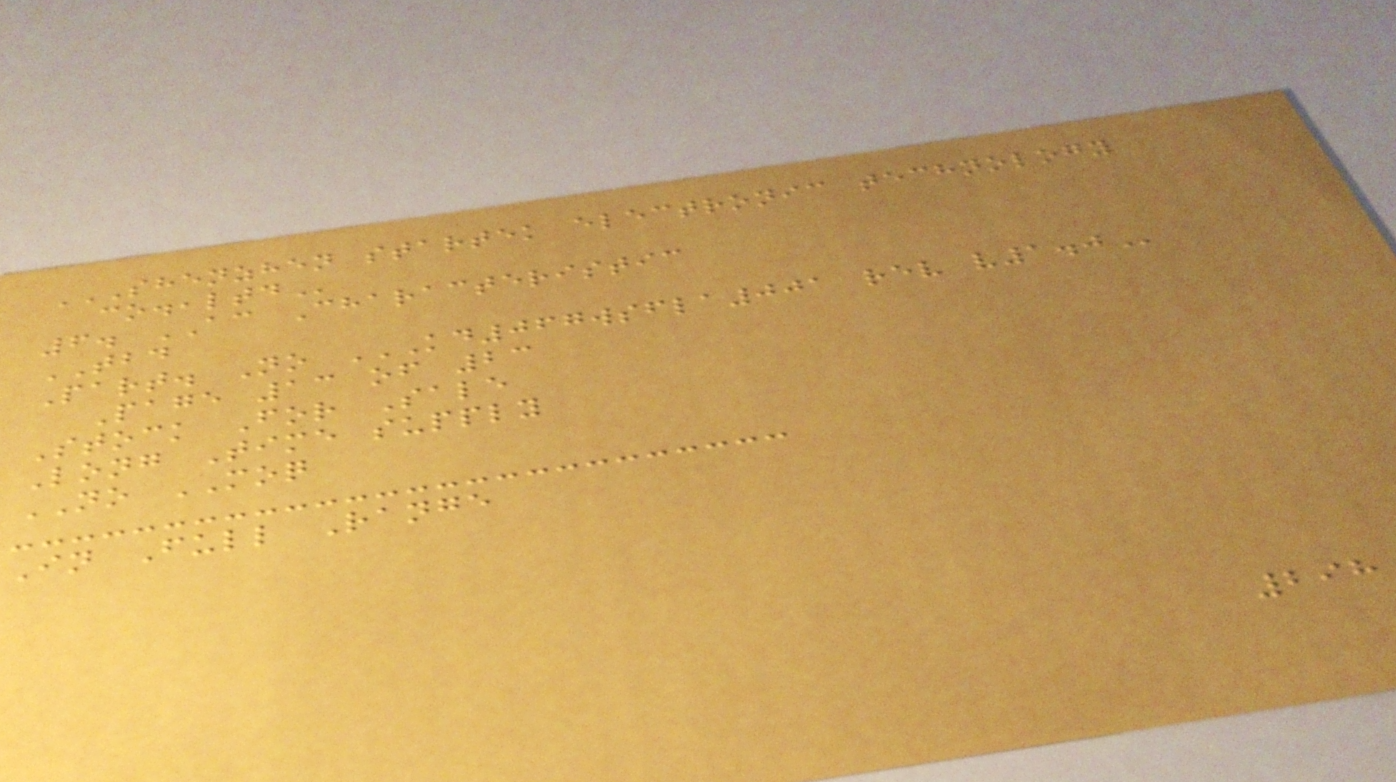SHENZHEN STARTEK ELECTRONIC TECHNOLOGY
CO.,LTD
6. AC Characteristic
TBD
Part. No KD067WSFLA001 REV V1.0
Page 13 of 23
Stock For Sale
Long Time supply
NO MOQ
In Full Range
298
